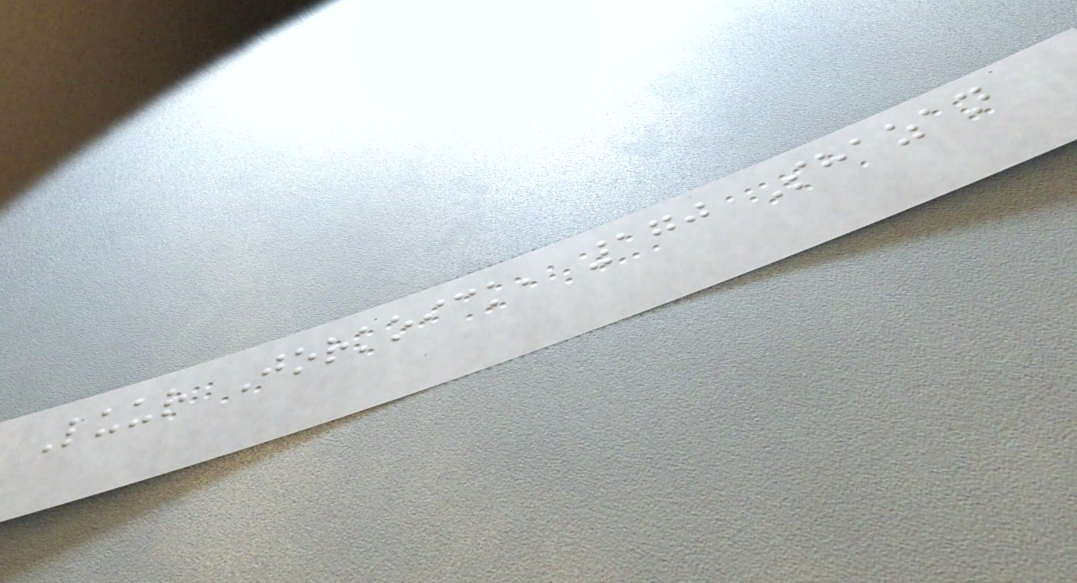Luur Jorkoick, 170 Shazan
